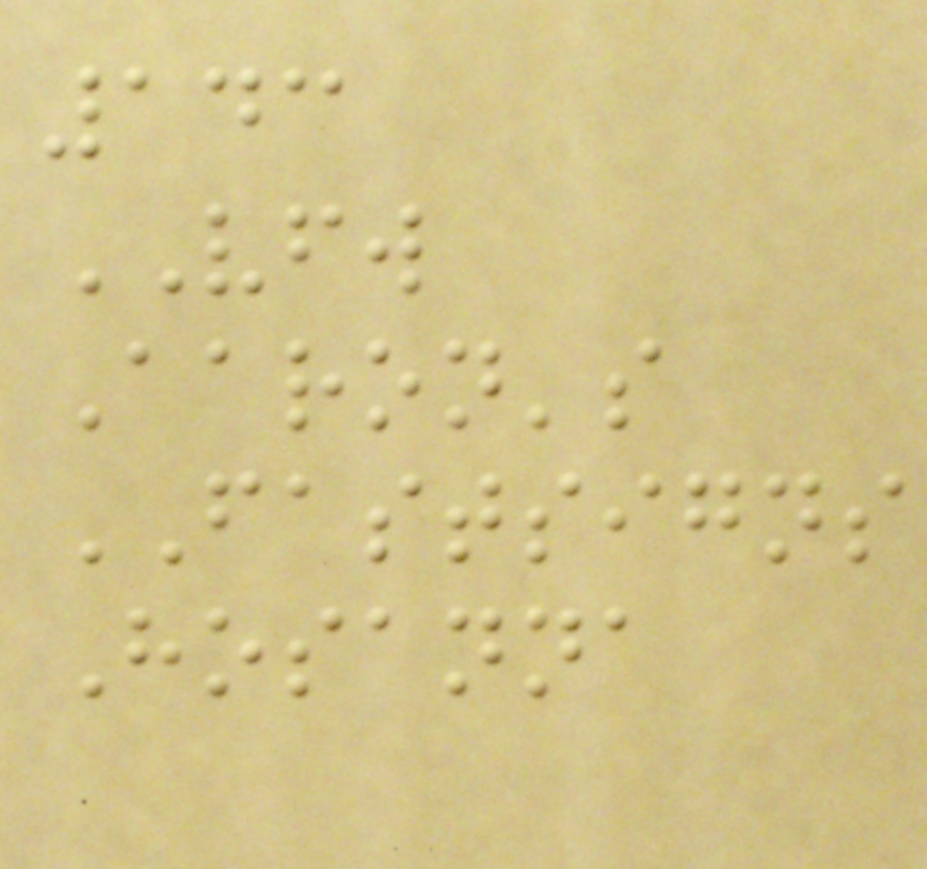143
VFW
Aaron's
FASTSIGNS
Hosanna
